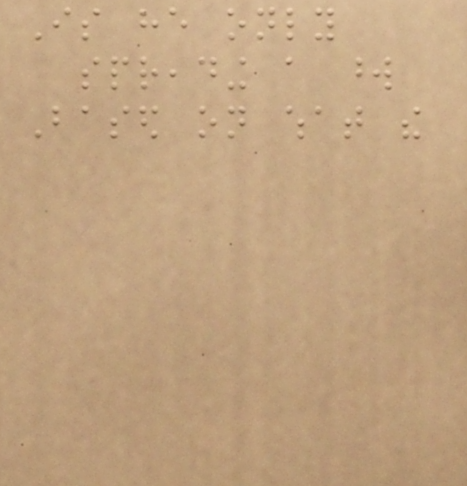Is he only
spreading a word
Based on what the
